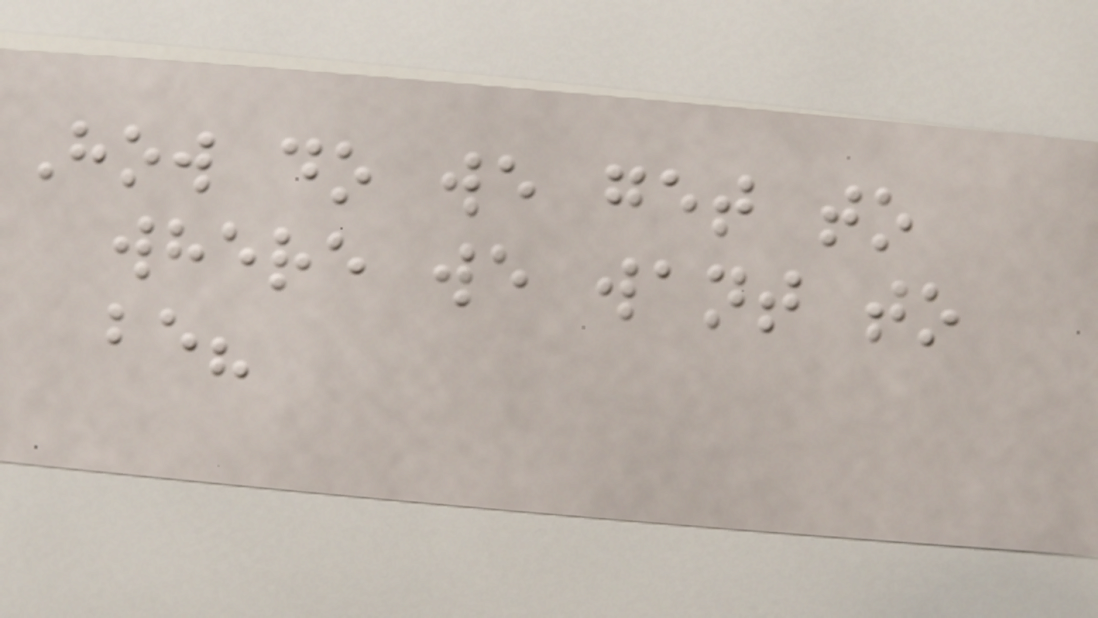How do we get to
where we want to
be?
